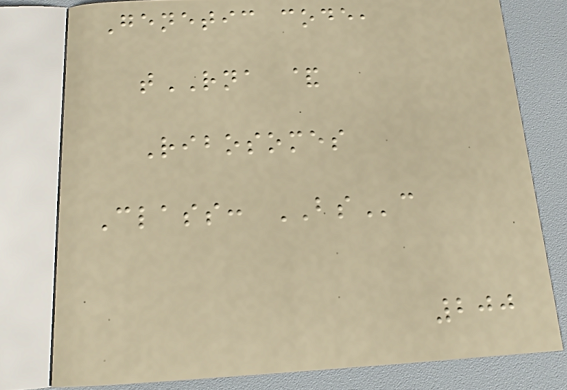Genetic code,
tRNA &
Ribosomes
Class: BSc
200
